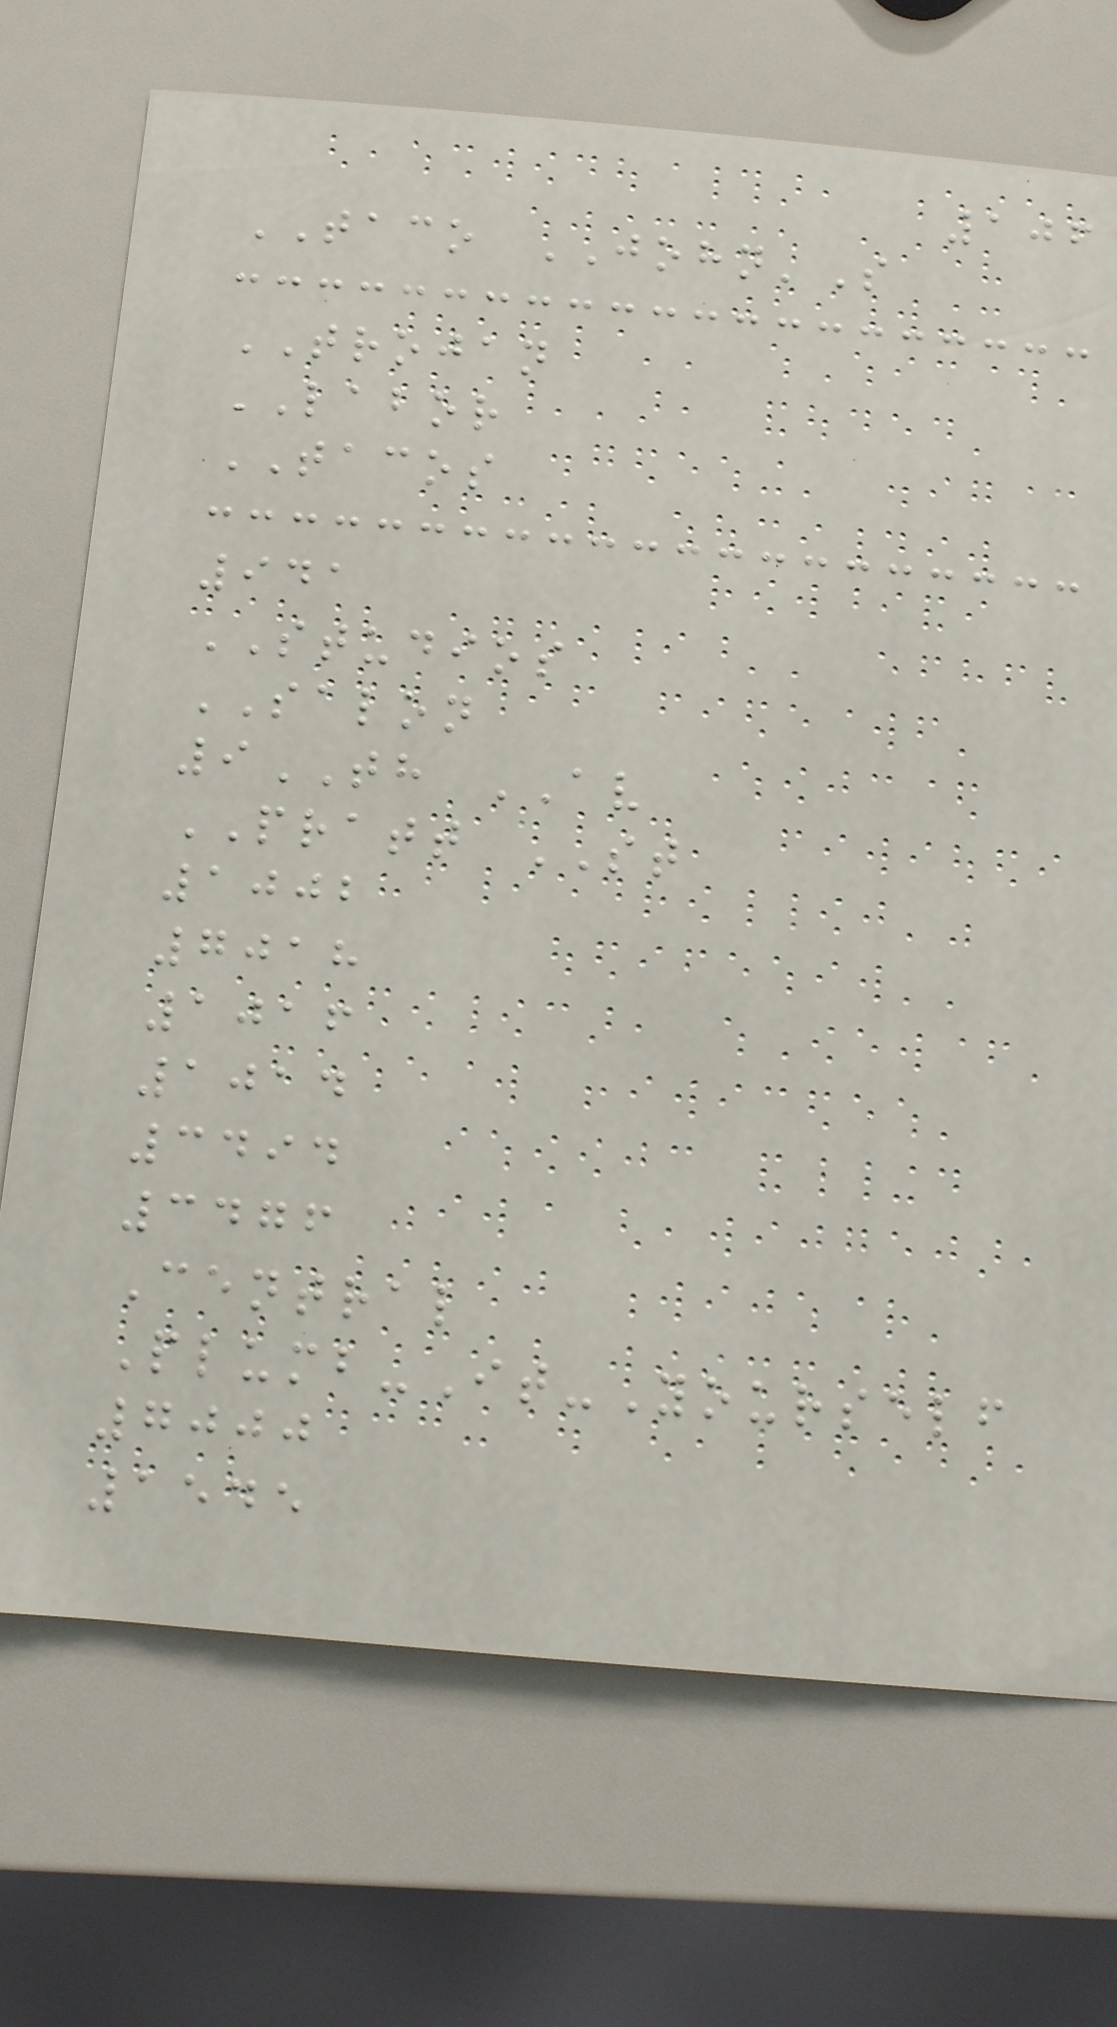106
TACO JOHN'S
TROJAN
LABOR
TACOS
941
STUDIOS
SALON
9TH AV
PRATT ST
1002
7018
1016
1014
3494
3476
Central
Plumb-It-Yourself
7000
1545
